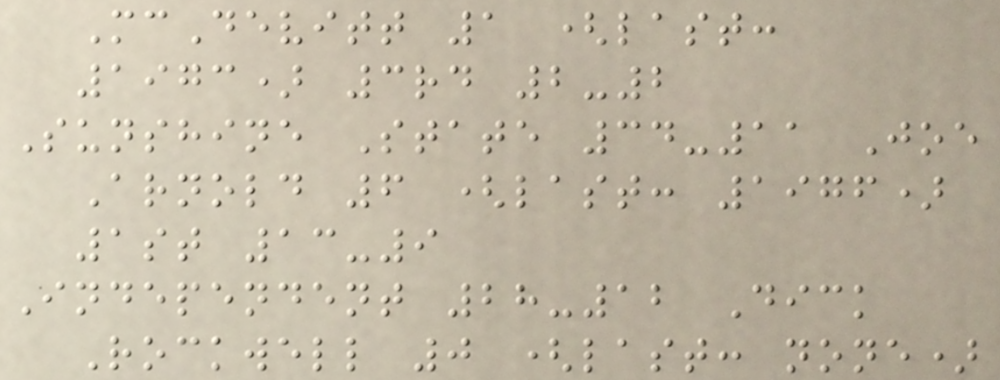McDevitt 1 (last:
1973) 3rd 2-2
Sunshine State 34-11 Joe
Arnold 6 (last: 1976)
1st 13-9
Independent 28-12 Dick
Rockwell 0 (last: none)
